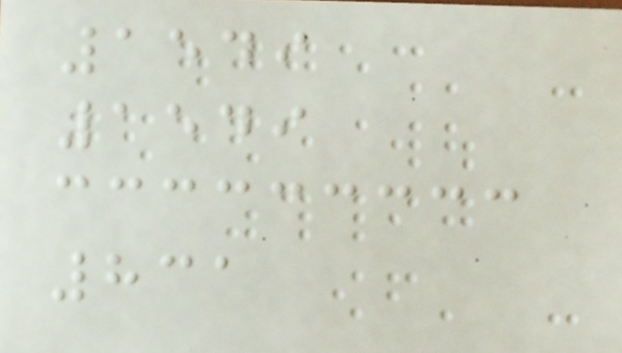1549
1549
831
